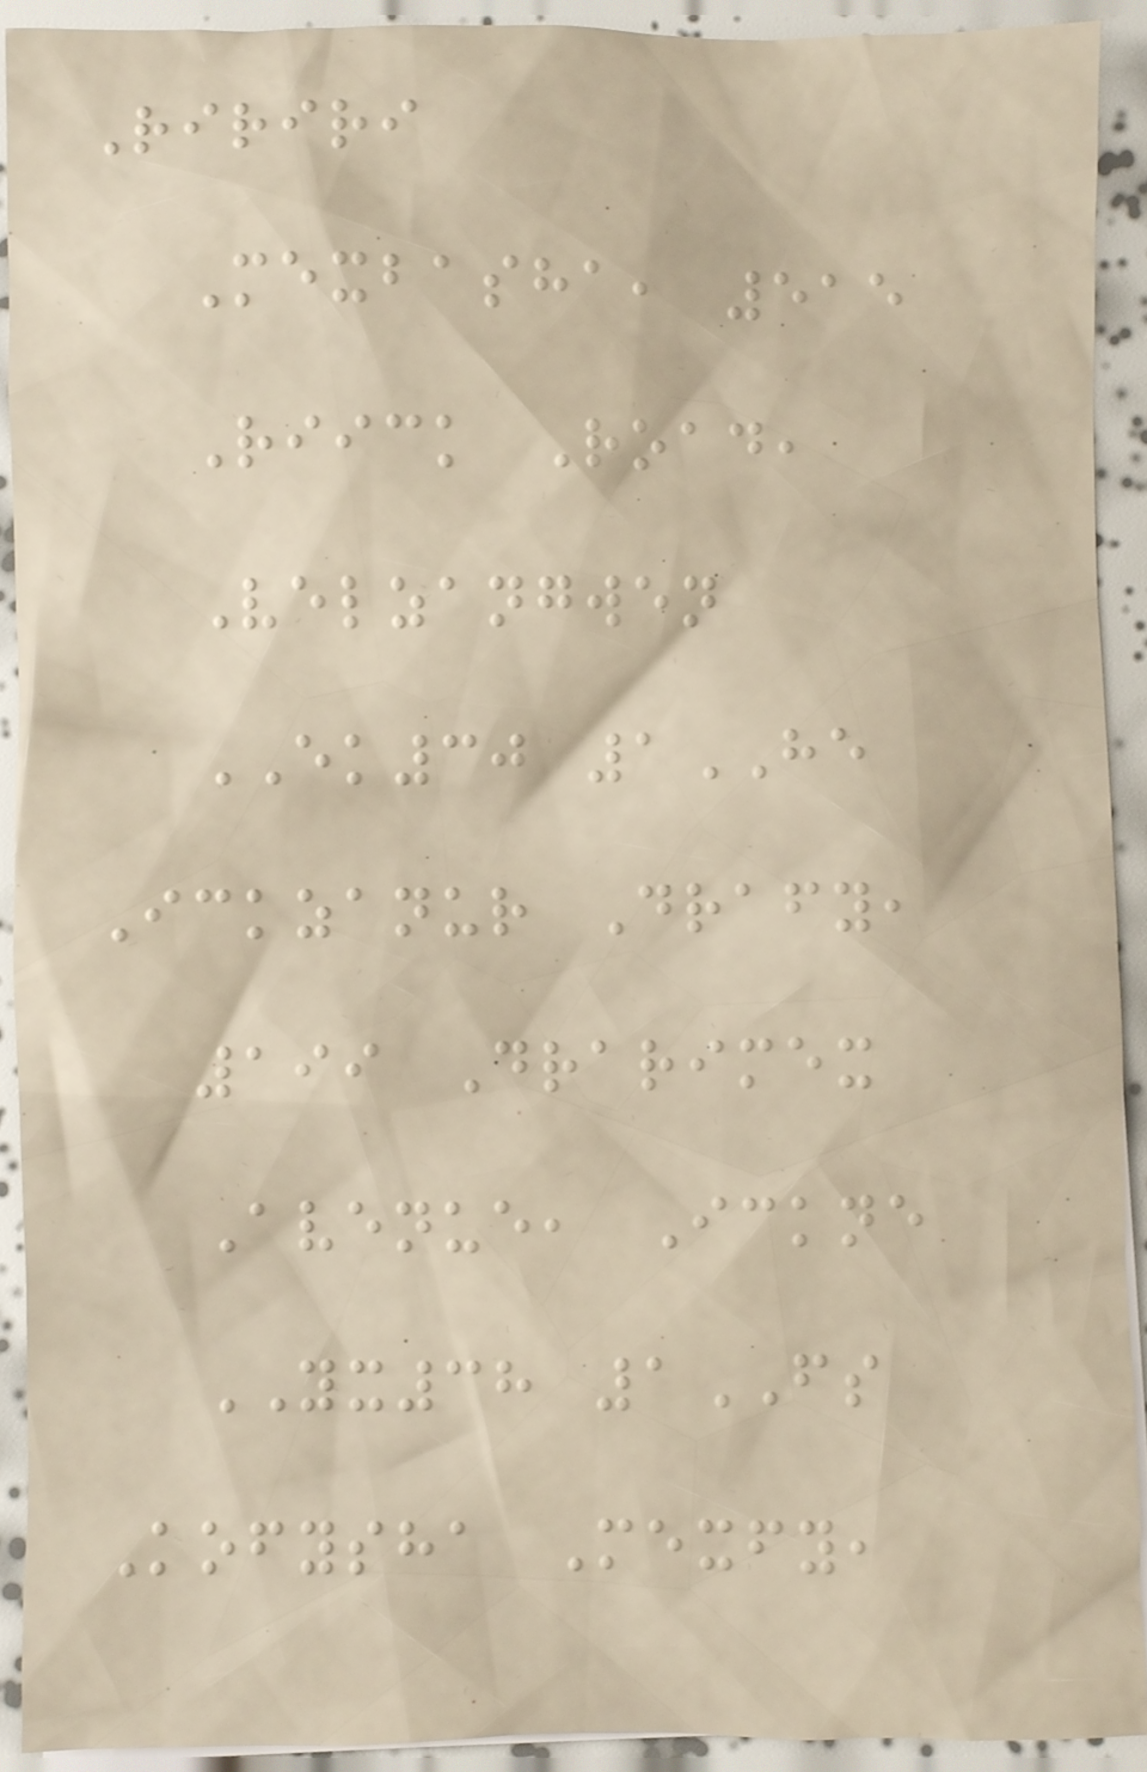Ririri
Mexbasha, 515
Riick Road,
Velzangwen
EK30 1HE
Ickzanur Drafy,
199 Drarimex
Avenue, Ickne
YX38 1FS
Kofysha Mexfy,
